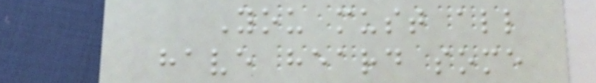You must all
have heard some
